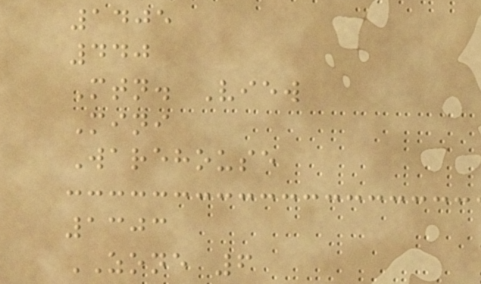1405
440
Mtn. View
Mini
Warehouse
1303
ZONE 6
